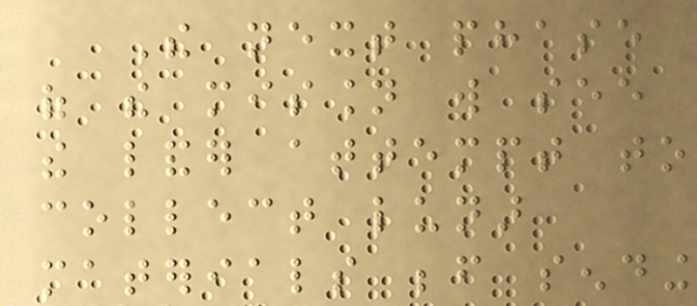The next phase
of the mission will see
the lander attempt to
collect lunar
materials before sending
